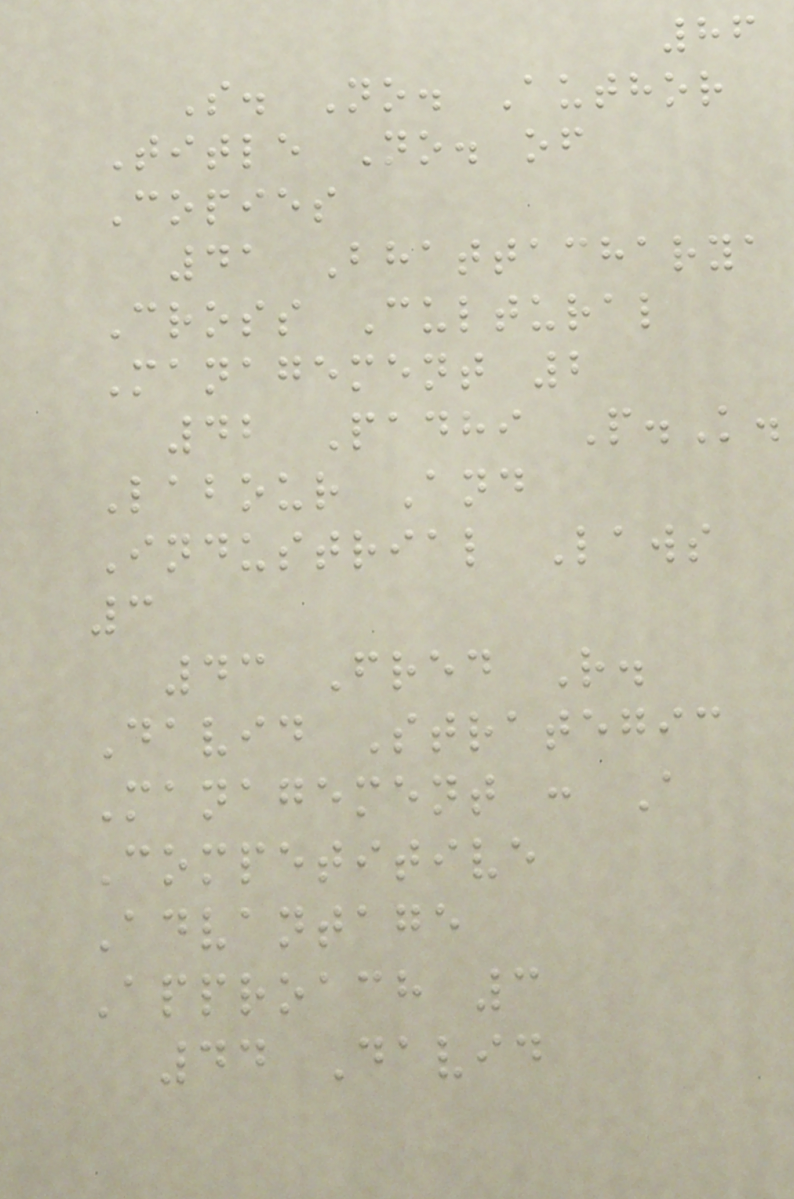86
S. No. Author
Title No. of
Copies
41 Bhattacharya
Cross Cultural
Management 2
42 Padhi P.K.
Labour And
Industrial Laws
3
43 Fred R.
David Strategic
Management : A
Competitive
Advantage
Approach 3
44 David
